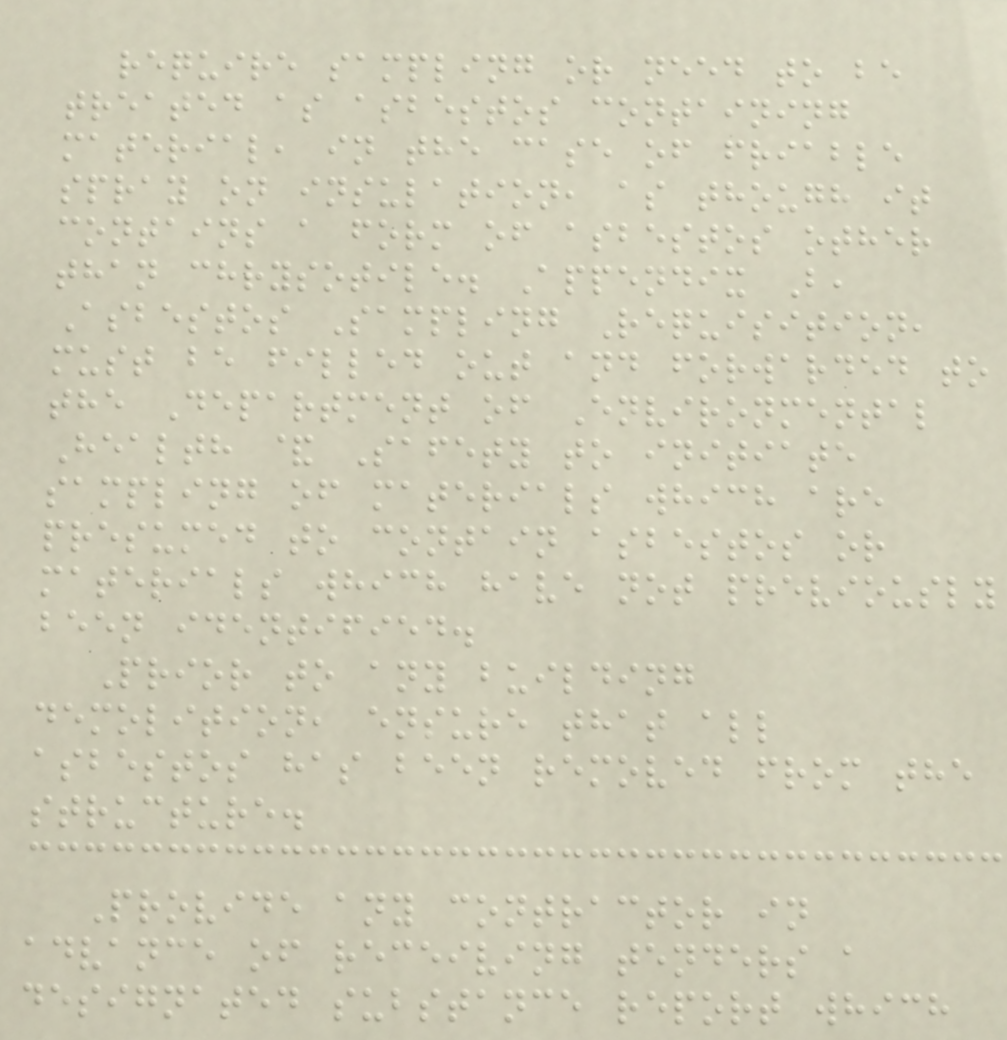require sampling or need to be
treated as asbestos containing
material, in the case of friable
spray on insulation, as though it
contains a form of asbestos other
than chrysotile. Appendix B,
Asbestos Sampling Requisition,
must be filled out and forwarded to
the Department of Environmental
Health & Safety to initiate
sampling of materials which are
presumed to contain asbestos or
materials which have not previously
been identified.
Prior to any building
demolition, ensure that all
asbestos has been removed from the
structure.
Provide any contractor in
advance of receiving tenders a
designated substance report which
